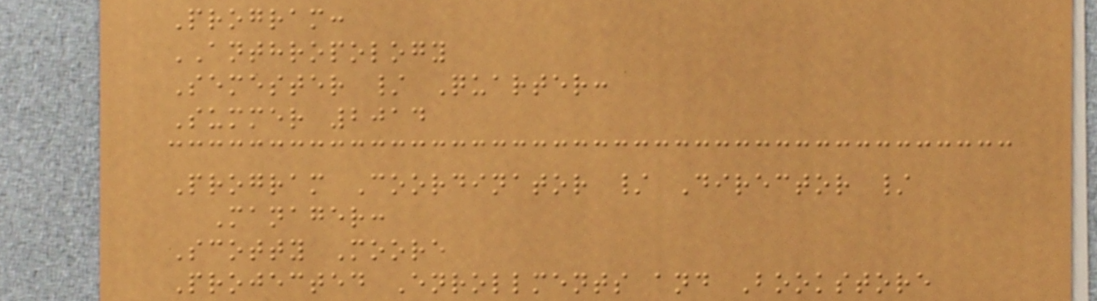Program:
ANTHROPOLOGY
Semester / Quarter:
Summer 2014
Program Coordinator / Director /
Manager:
Scotty Moore
Projected Enrollments and Bookstore
